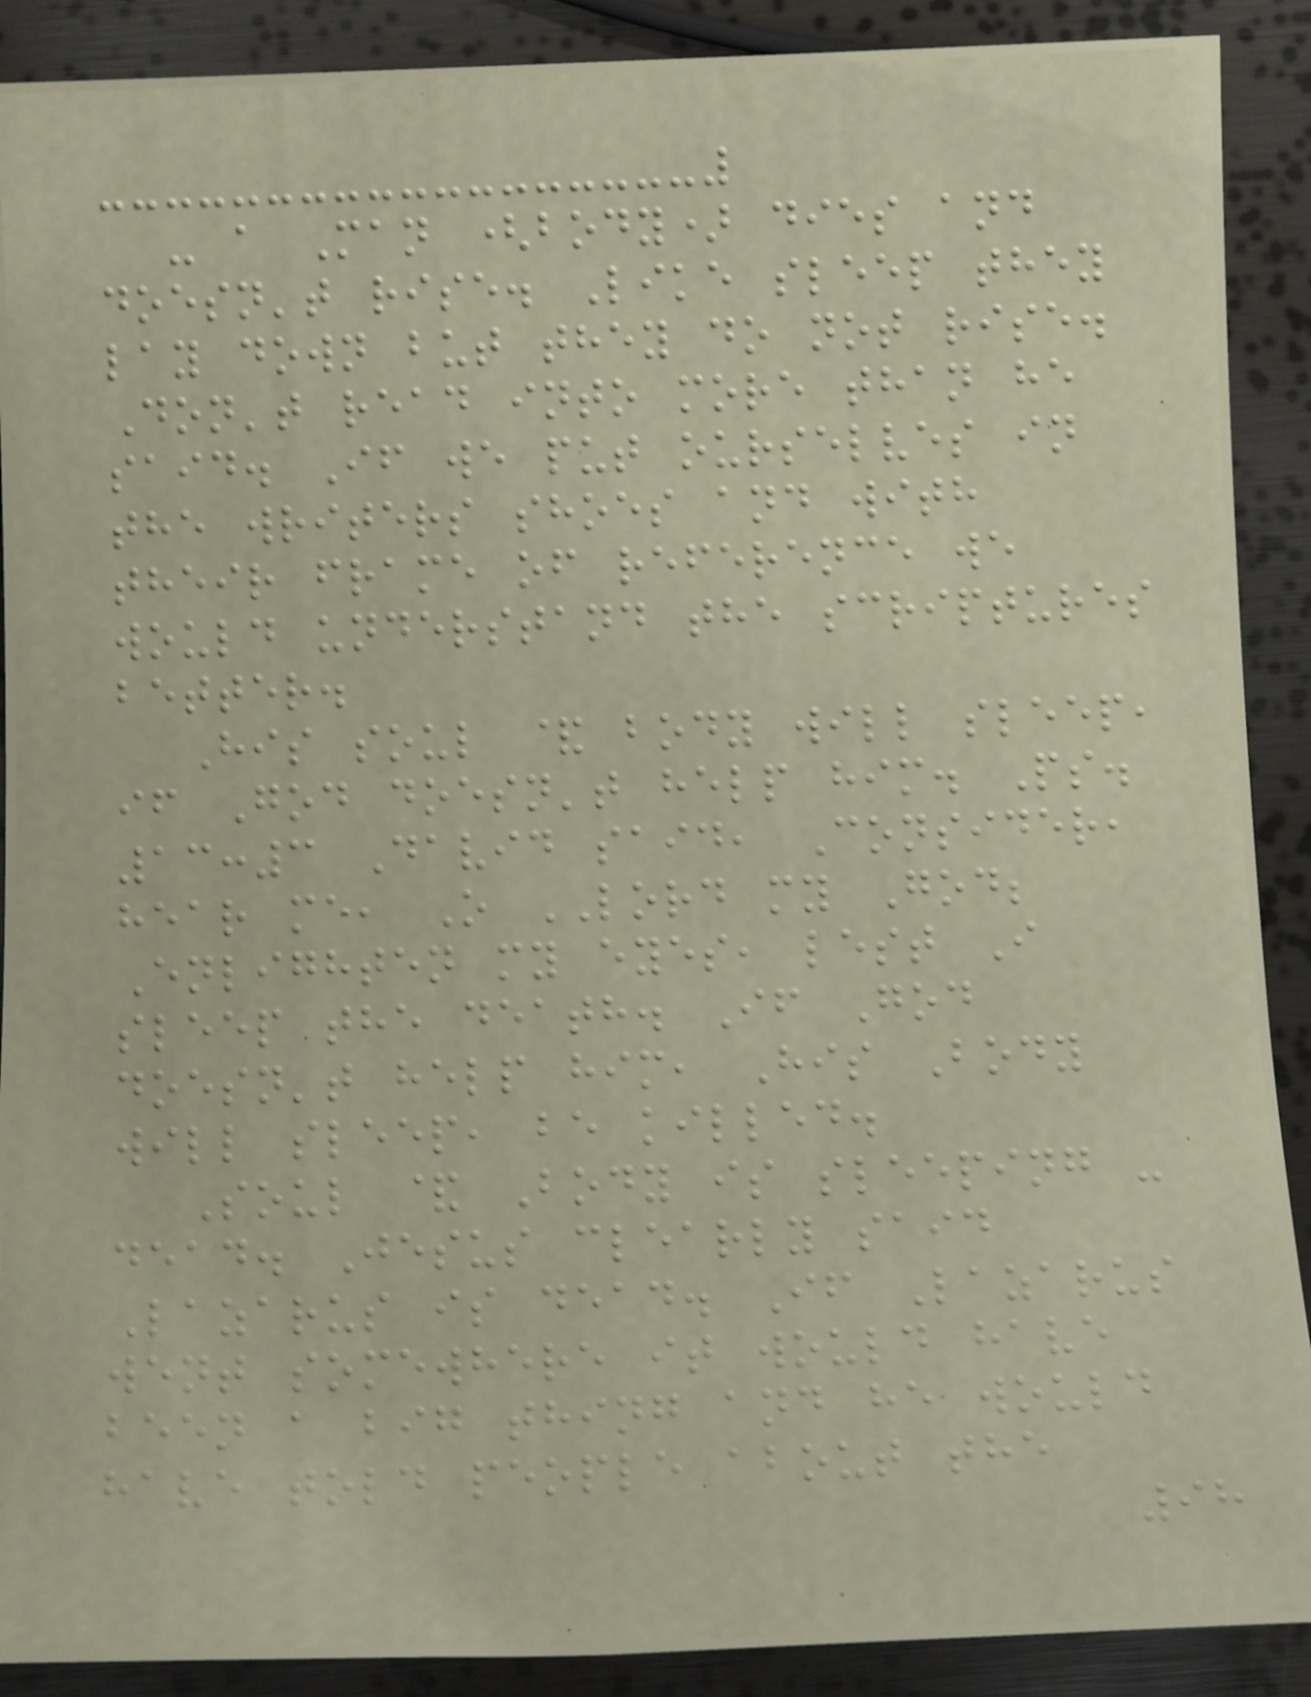- a Man (body) dies and
doesn't rise. Like sleep they
lay down but they do not rise.
Don't read into more than he
said. If we put ourselves in
the writers shoes and with
their frame of reference we
would understand the scriptures
better.
His soul & body will sleep,
if God doesn't help him. Ps.
13:3 David said, Consider,
hear me, O LORD my God;
Enlighten my eyes, lest I
sleep the death. If God
doesn't help him, His Body
will sleep, be killed.
Soul & Body is sleeping -
dead. Jesus clearly said
Lazarus is dead. If Lazarus
went somewhere it would have
been a big thing and he would
have told people about the
98
